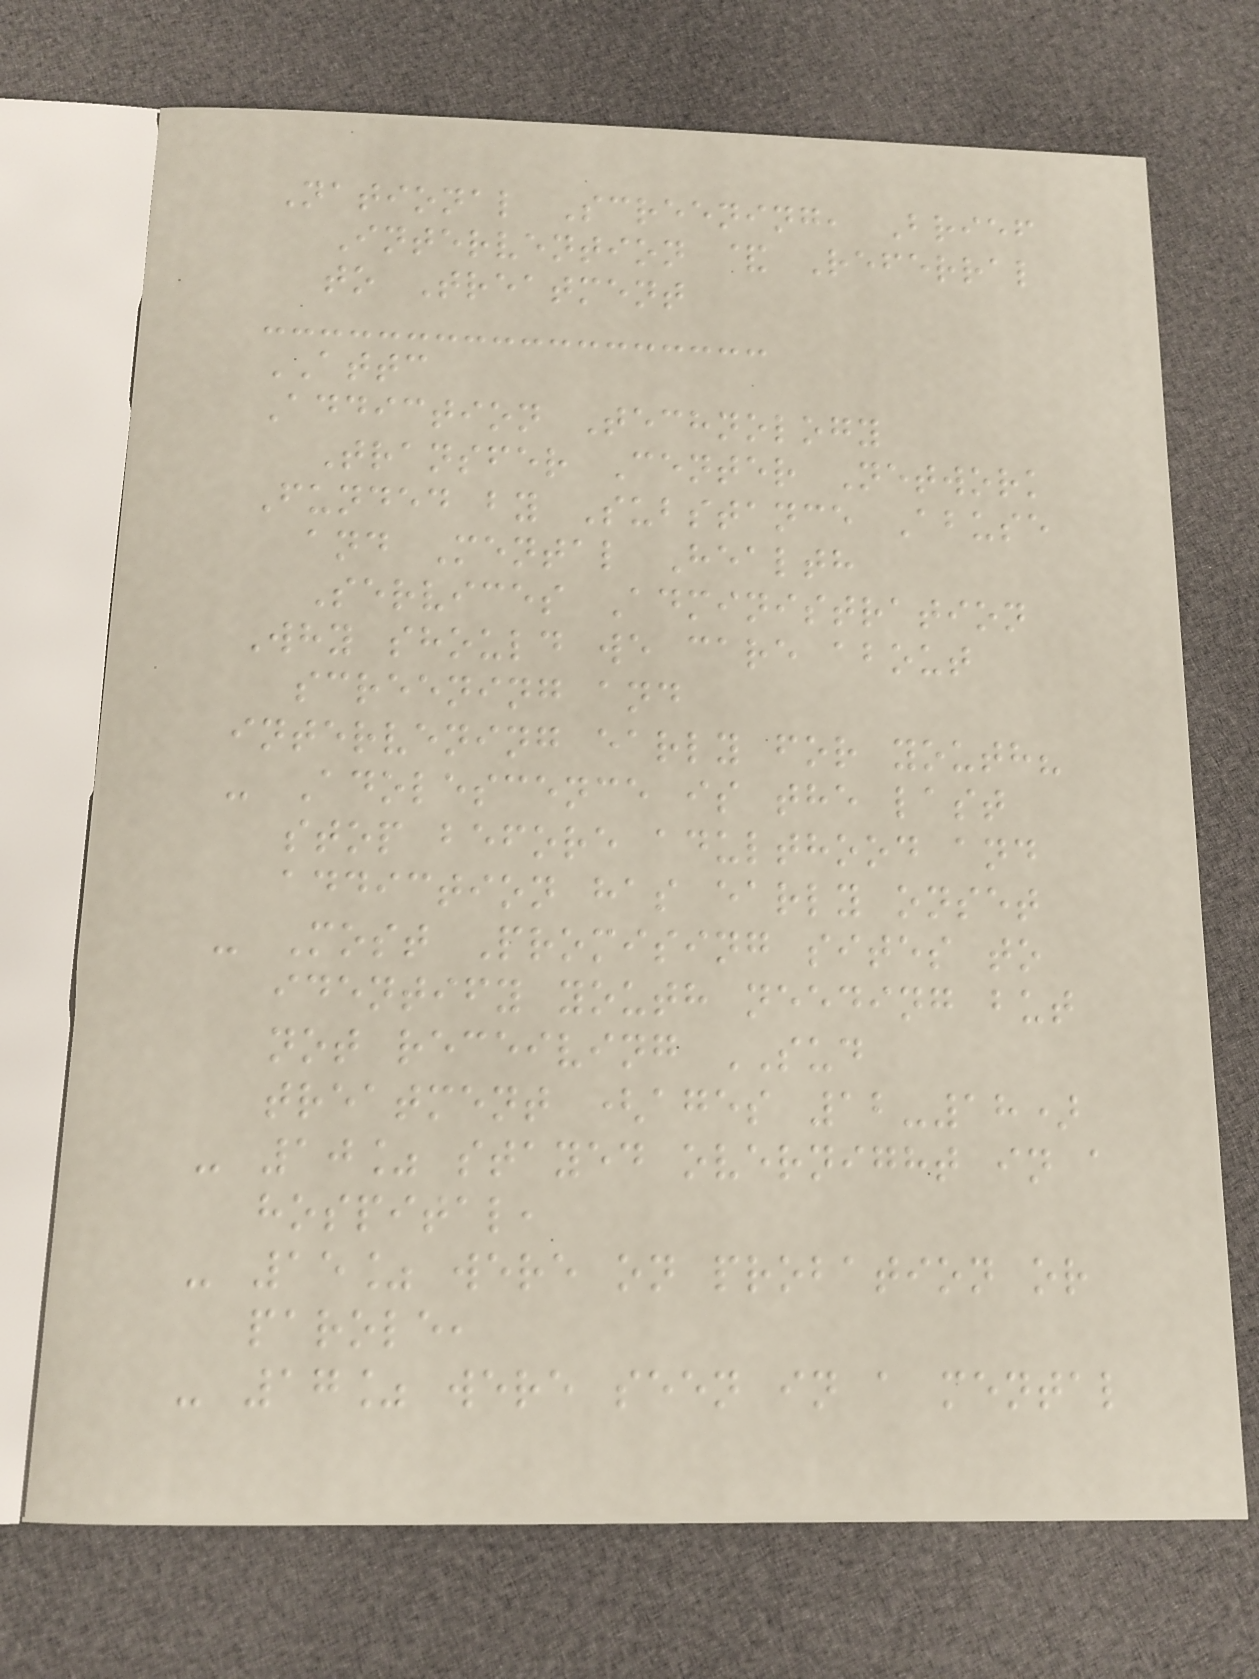National Screening, Brief
Intervention & Referral
to Treatment
ATTC
Addiction Technology
Transfer Center Network
Funded by Substance Abuse
and Mental Health
Services Administration
Why should we care about
screening and
intervening early for youth?
- Adolescence is the last
stop before adulthood and
addiction has early onset
- Most Promising sites to
identify youth needing but
not receiving SUD
treatment (ages 12-18)
- 10% stayed overnight in a
hospital,
- 15% were on probation or
parole,
- 17% were seen in a mental
